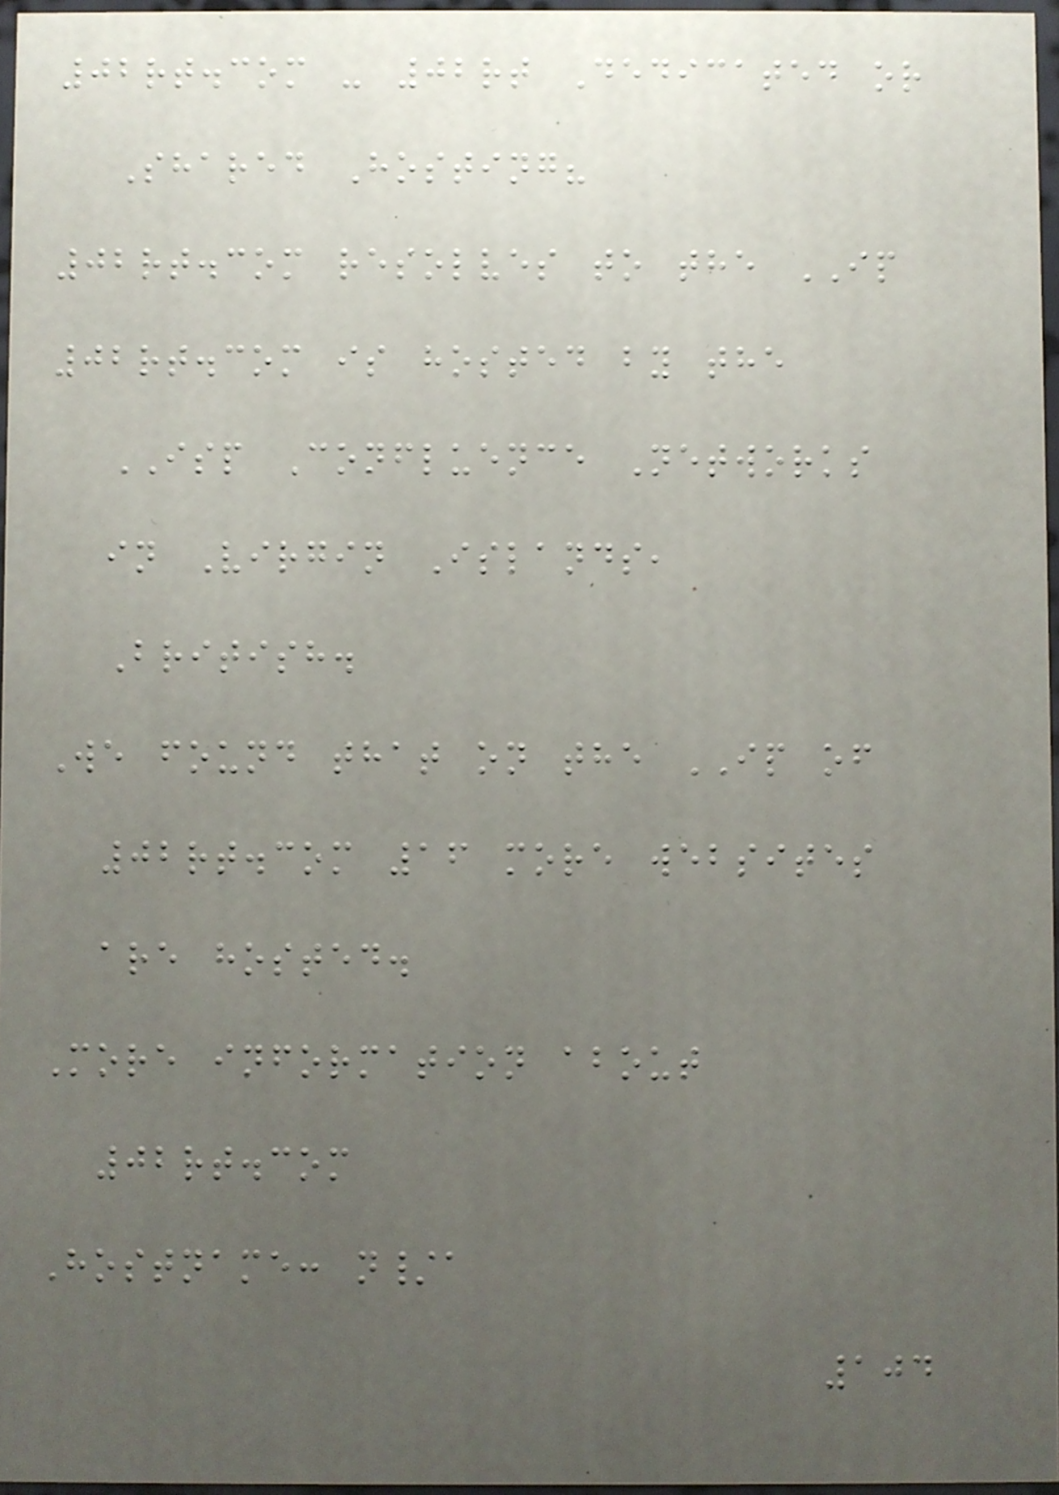02rt.com - 02rt Dedicated or
Shared Hosting?
02rt.com resolves to the IP
02rt.com is hosted by the
ISP Confluence Networks
in Virgin Islands,
British.
We found that on the IP of
02rt.com 16 more websites
are hosted.
More information about
02rt.com
Hostname: n/a
104
